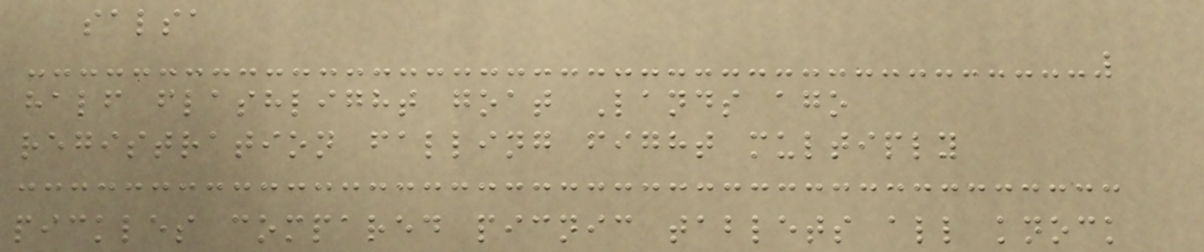salsa
half flashlight goat Lands ago
registration falling fight multiply
pickles compared picnic tablets all knock
